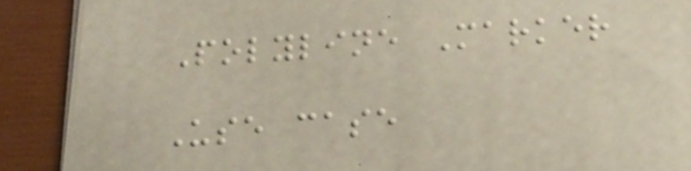Polyline Marker
Use case
